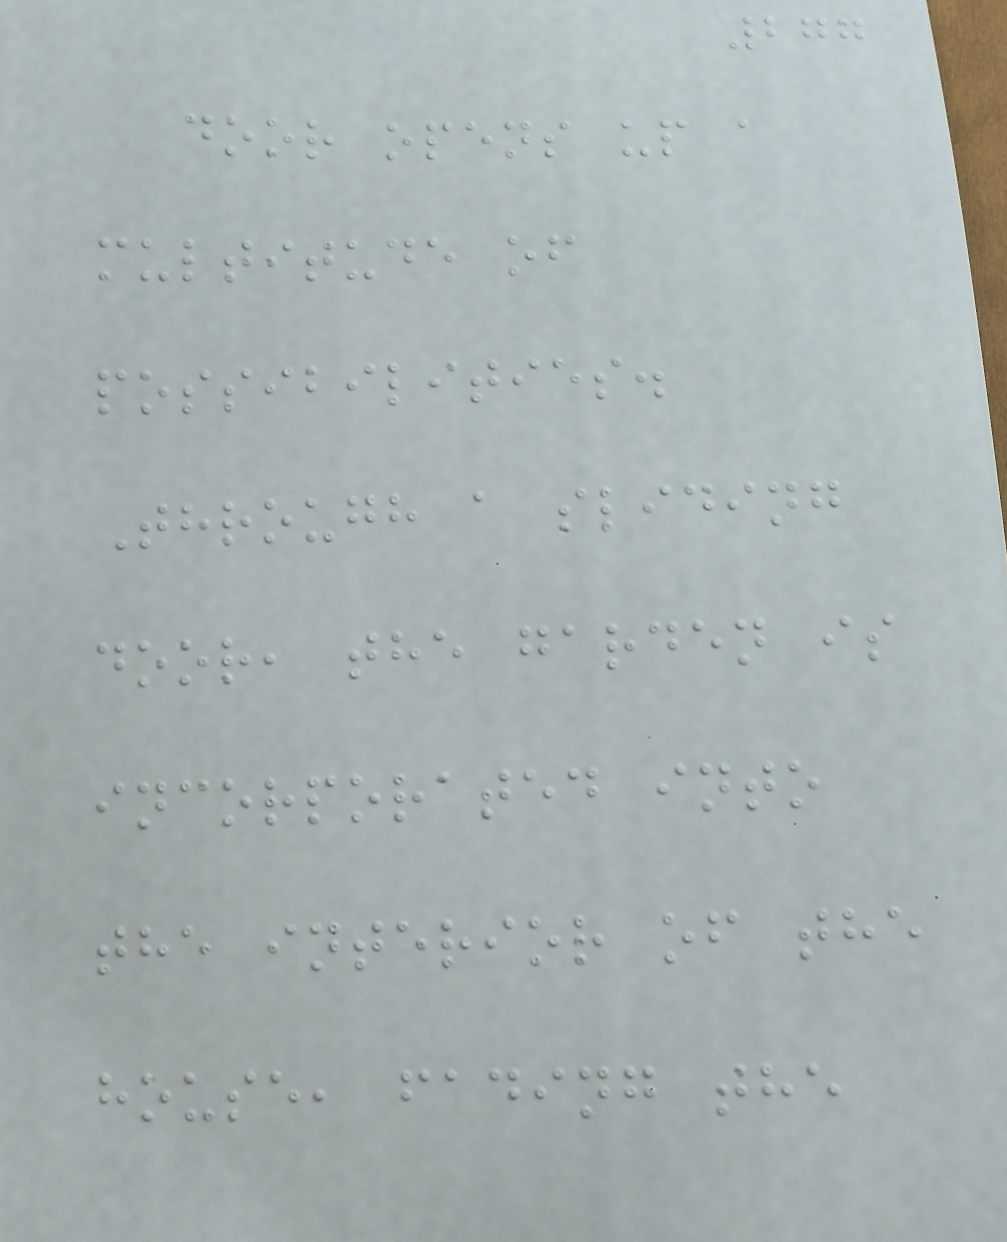277
door opens up a
multitude of
possibilities.
Through a sliding
door, the garden is
incorporated into
the interior of the
house, fading the
